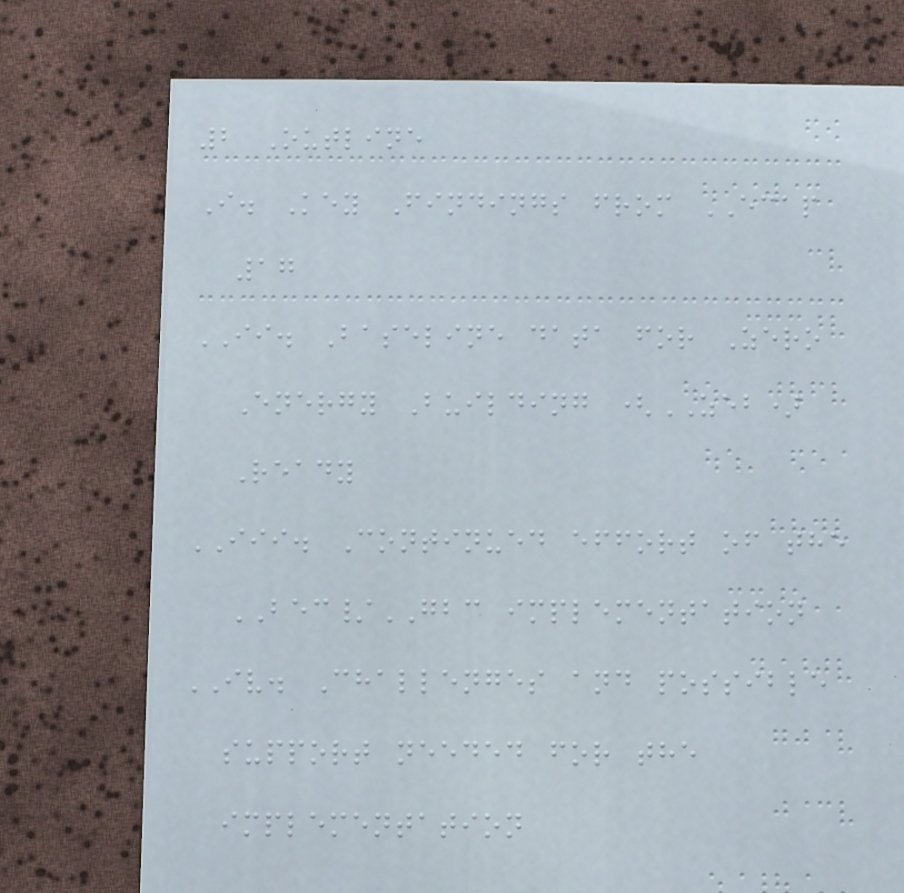2 Outline
I. Key Findings from ECAP
17
II. Baseline data for Zero
Energy Building (ZEB)
Ready
III. Continued effort of the
BEC/GBC implementation
IV. Challenges and possible
support needed for the
implementation
